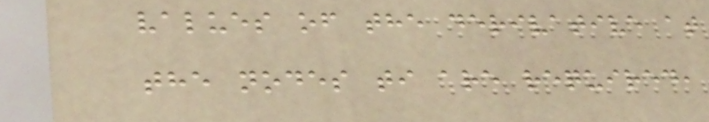values of the derivative at
the nodes ti are required,
